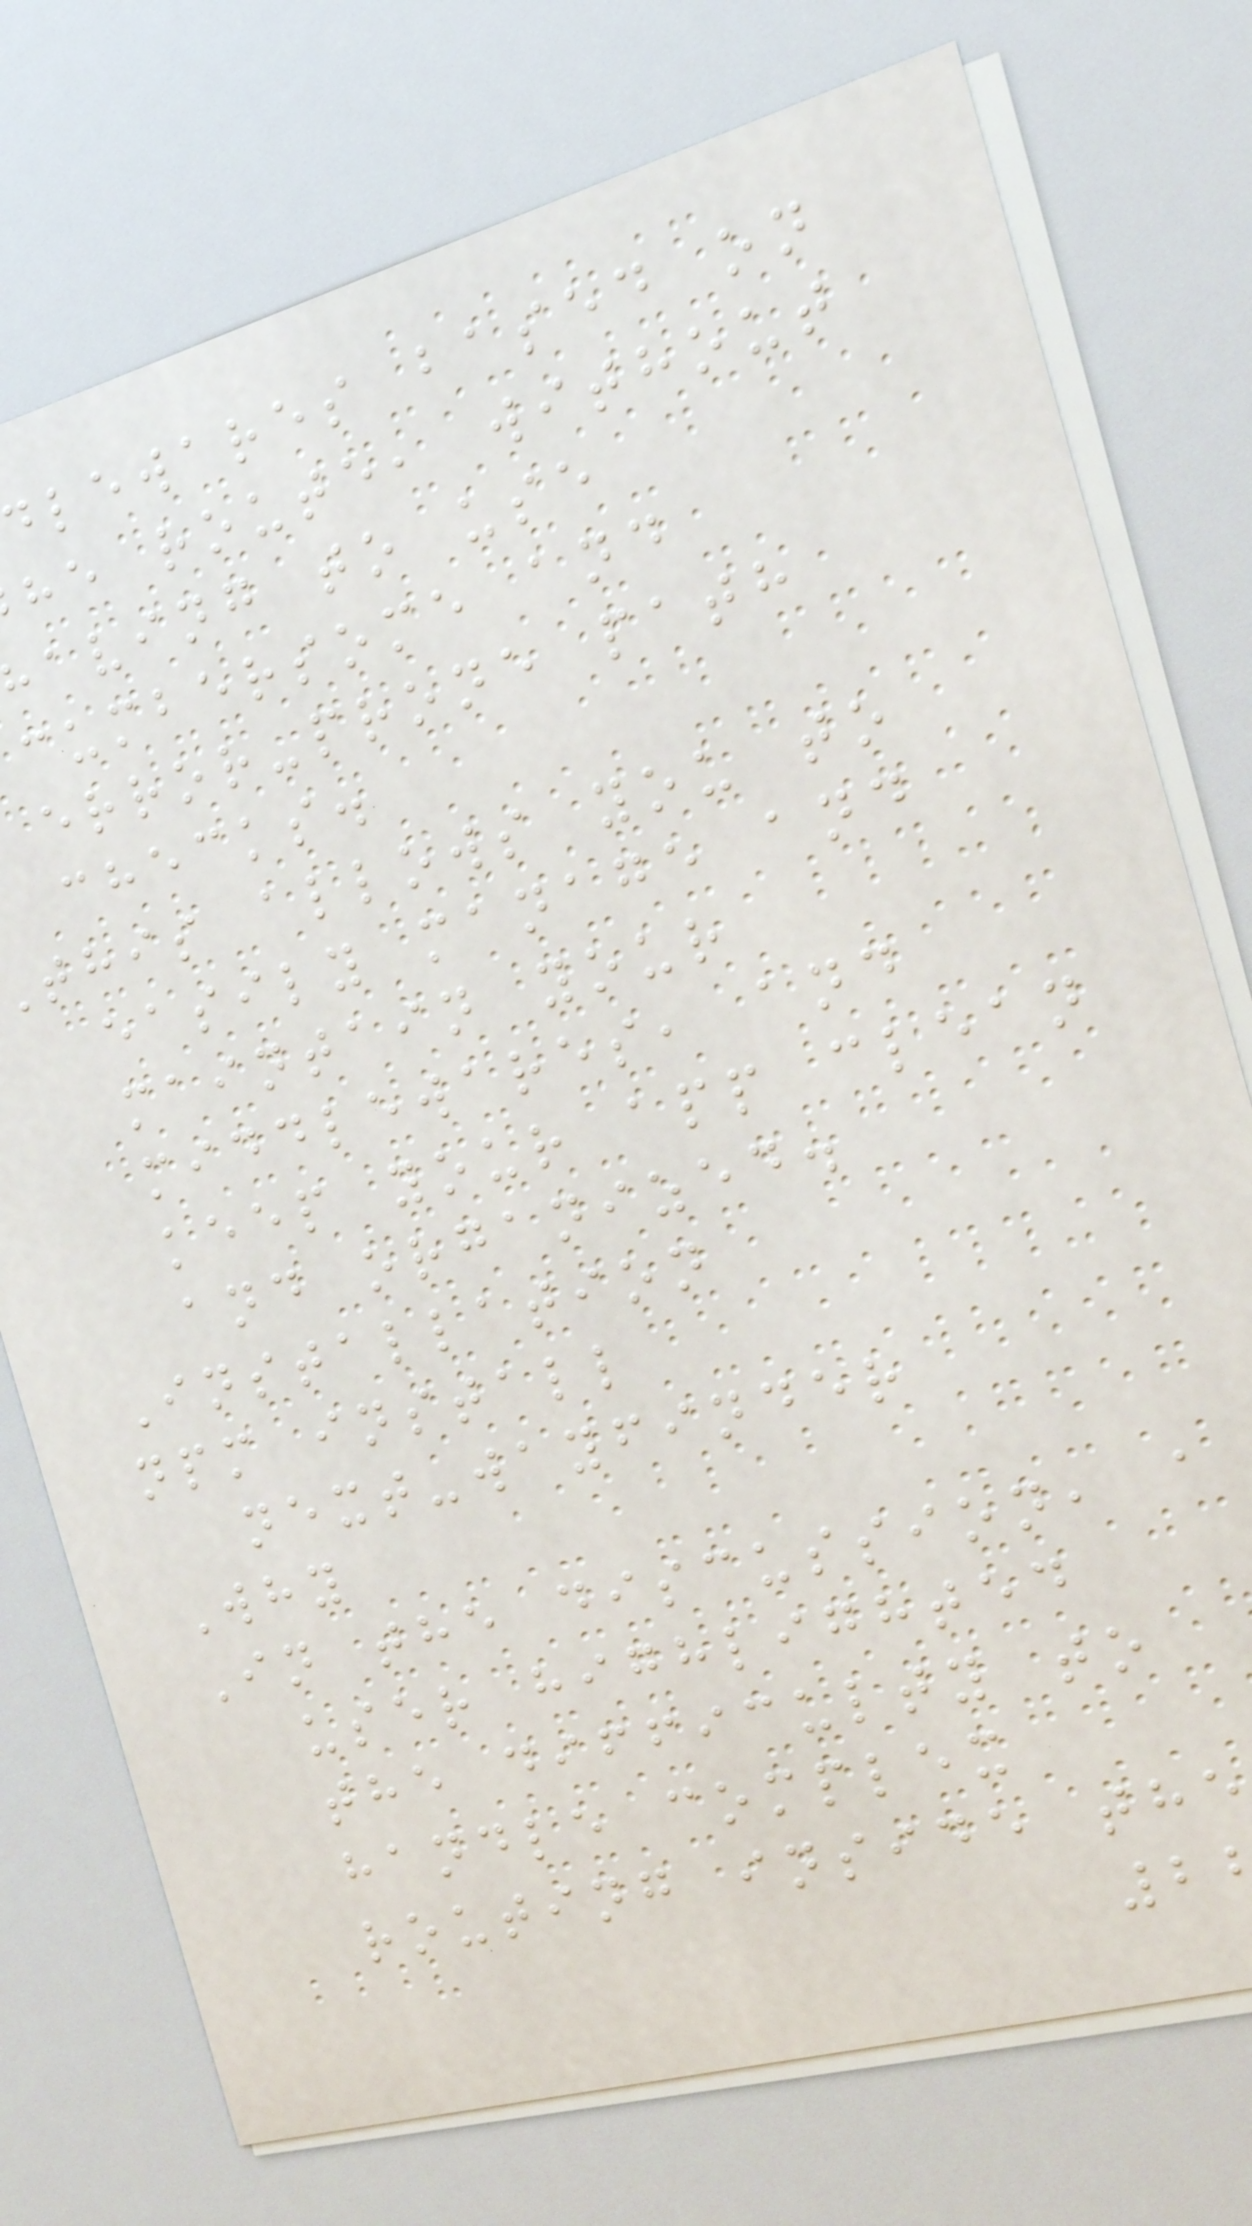dlewares based on
he route, without
aving to use
cumbersome and
error-prone path
checks.
this allows you to
easily manage and
maintain your
middlewares, and
keep your app clean
and organized.
Installation
npm install
next-wayfinder
Why
In the discussion, a
user highlighted
the difficulty to
handle complex
routing inside the
